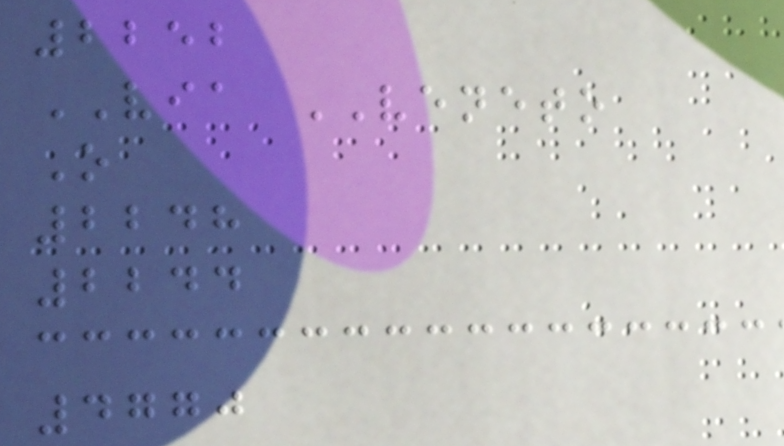2252
VIA VENETO
O
2248
2244
4770
